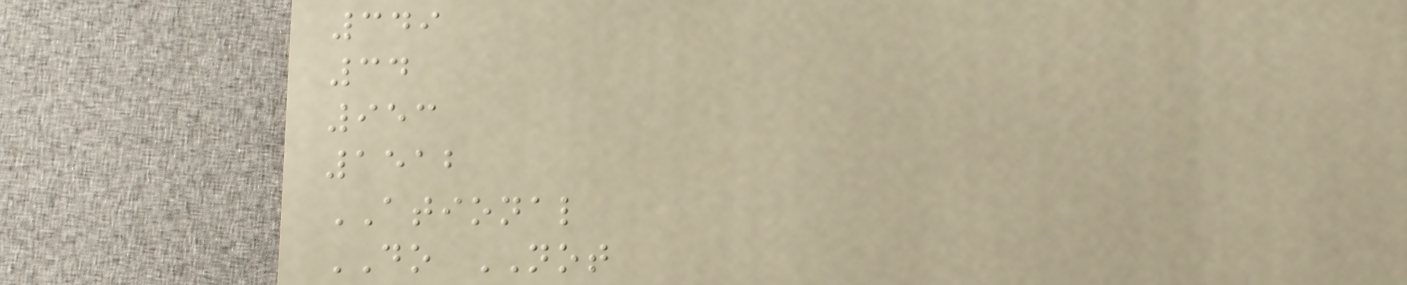349
34
953
1512
ATIONAL
DO NOT
